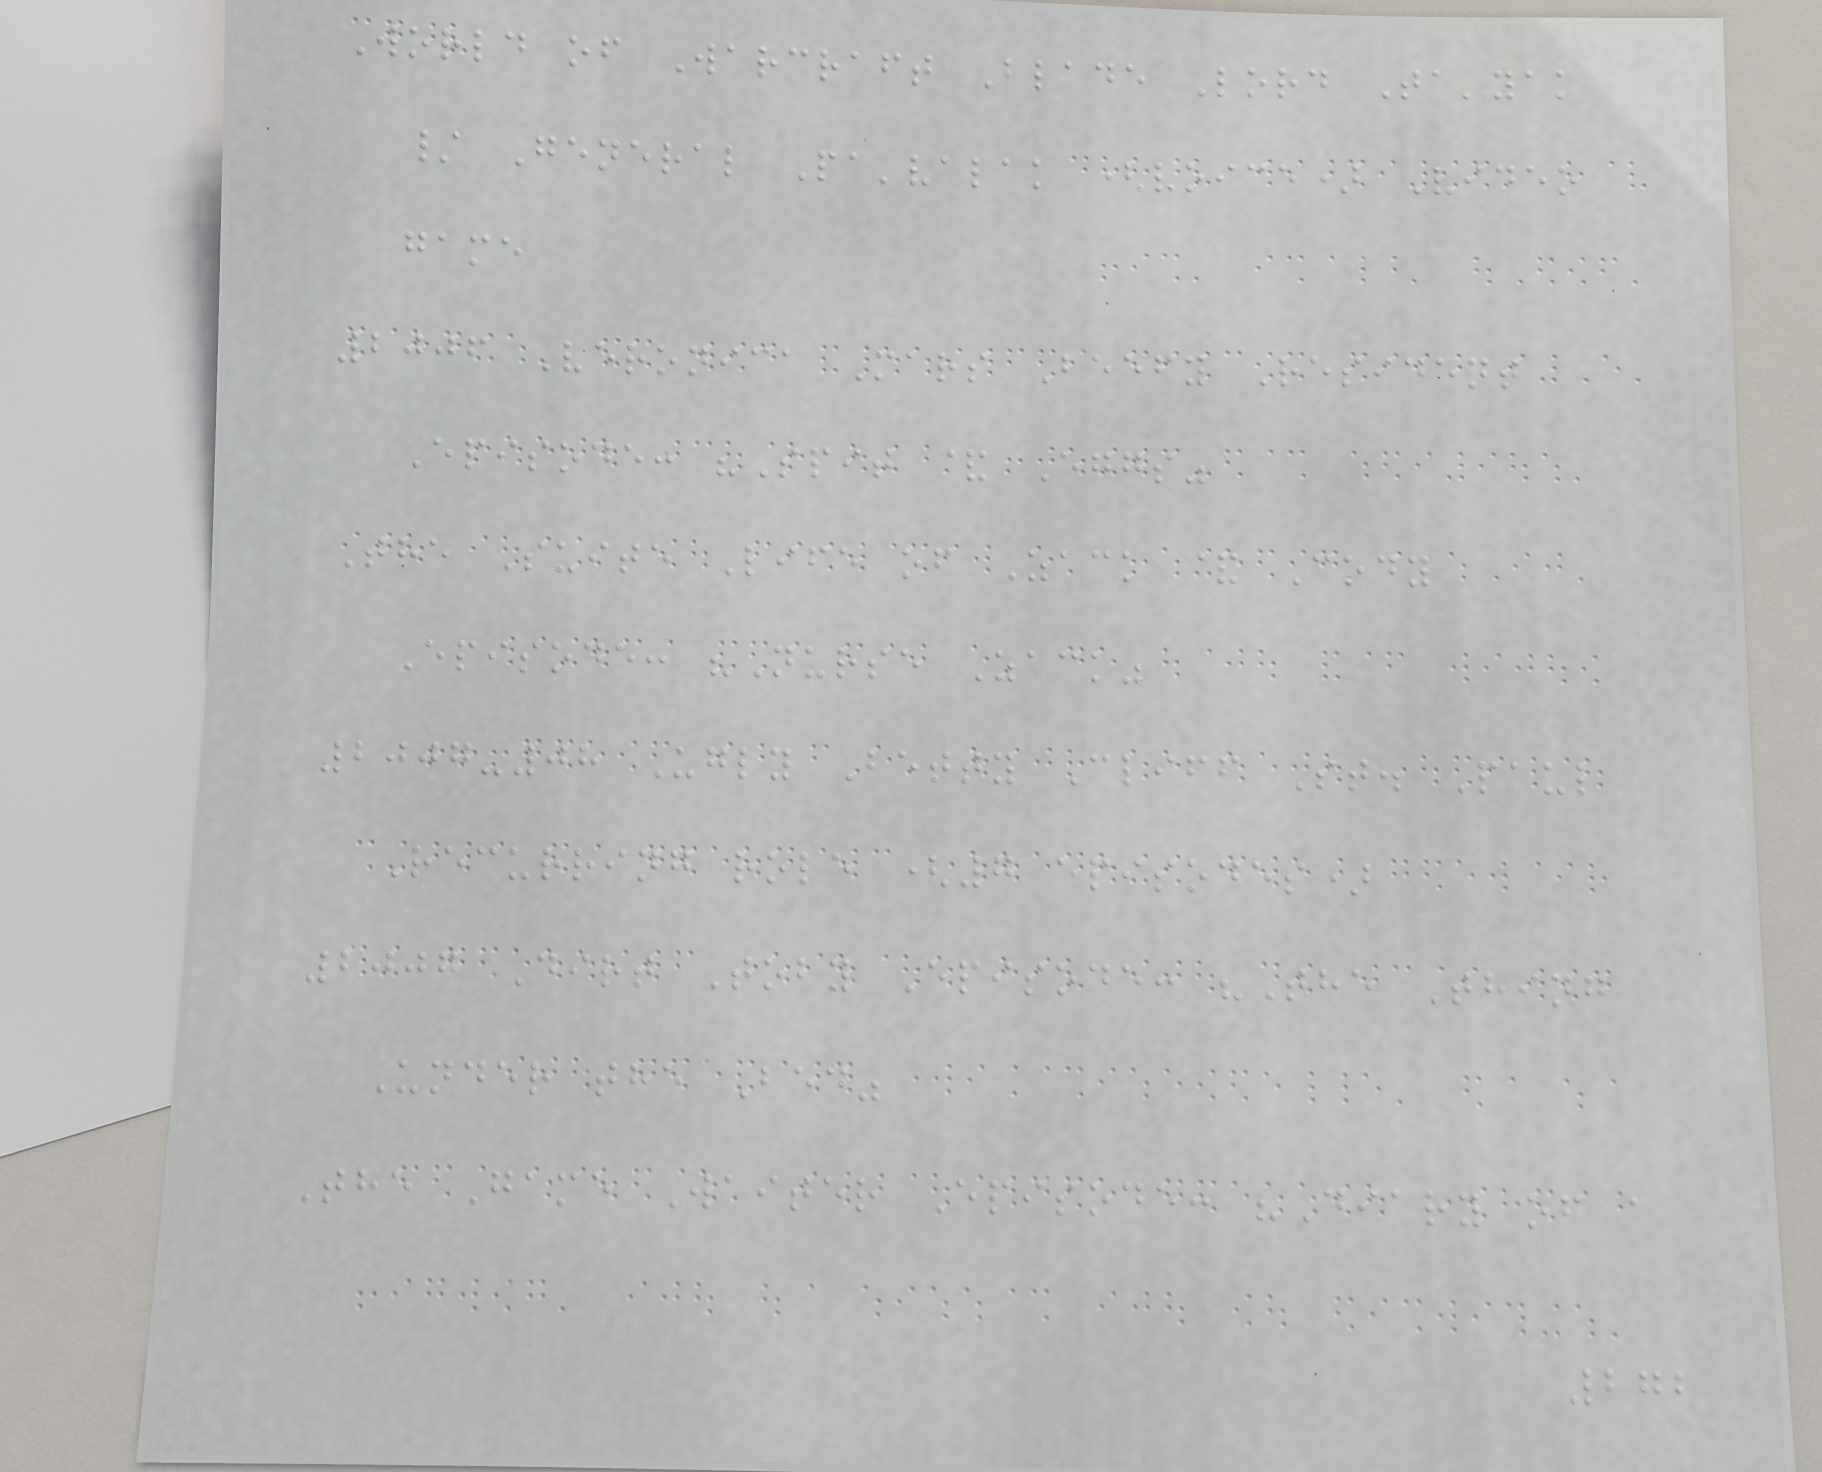World of Warcraft Blade Lord Ta'yak
/ General Pa'valak (voice) Video
game
2006 Veronica Mars Beefy Resident
Episode: "Spit & Eggs"
The Suite Life of Zack & Cody
Episode: "Nurse Zack"
2007-08 Ugly Betty Cliff St. Paul
Recurring role (7 episodes)
2007 Dirt Toby Episode: "The Thing
Under the Bed"
The Game Waiter Episode: "Diary of a
272
